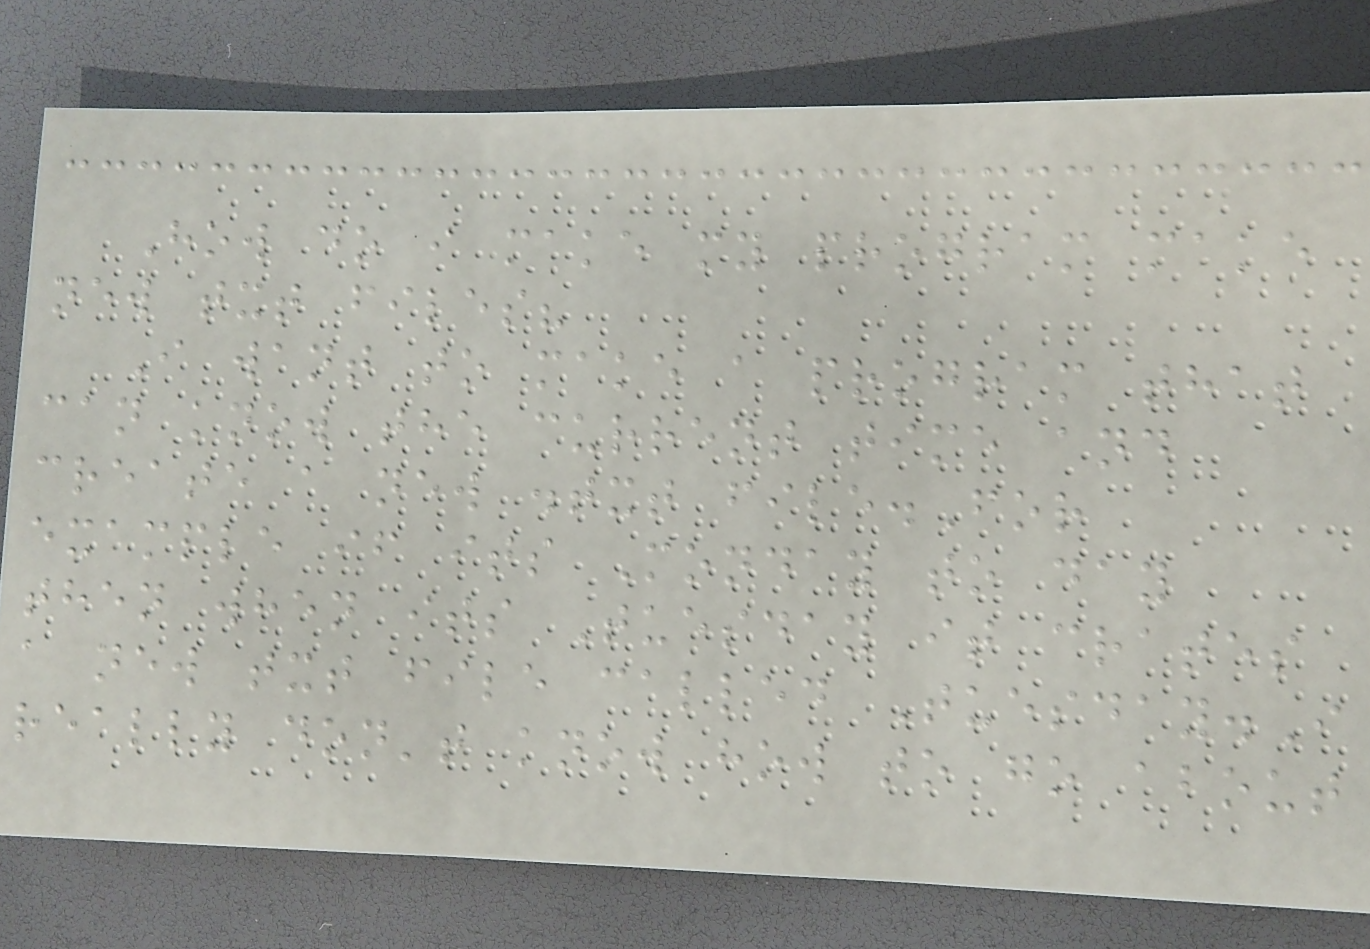How do i make my program make
new txt files?
I want to make a program that
can know the current time and
create a new .txt file.For
example if its Monday to day
then when its Tuesday it crates
a new txt file called Tuesday.I
really don't know how to go about
